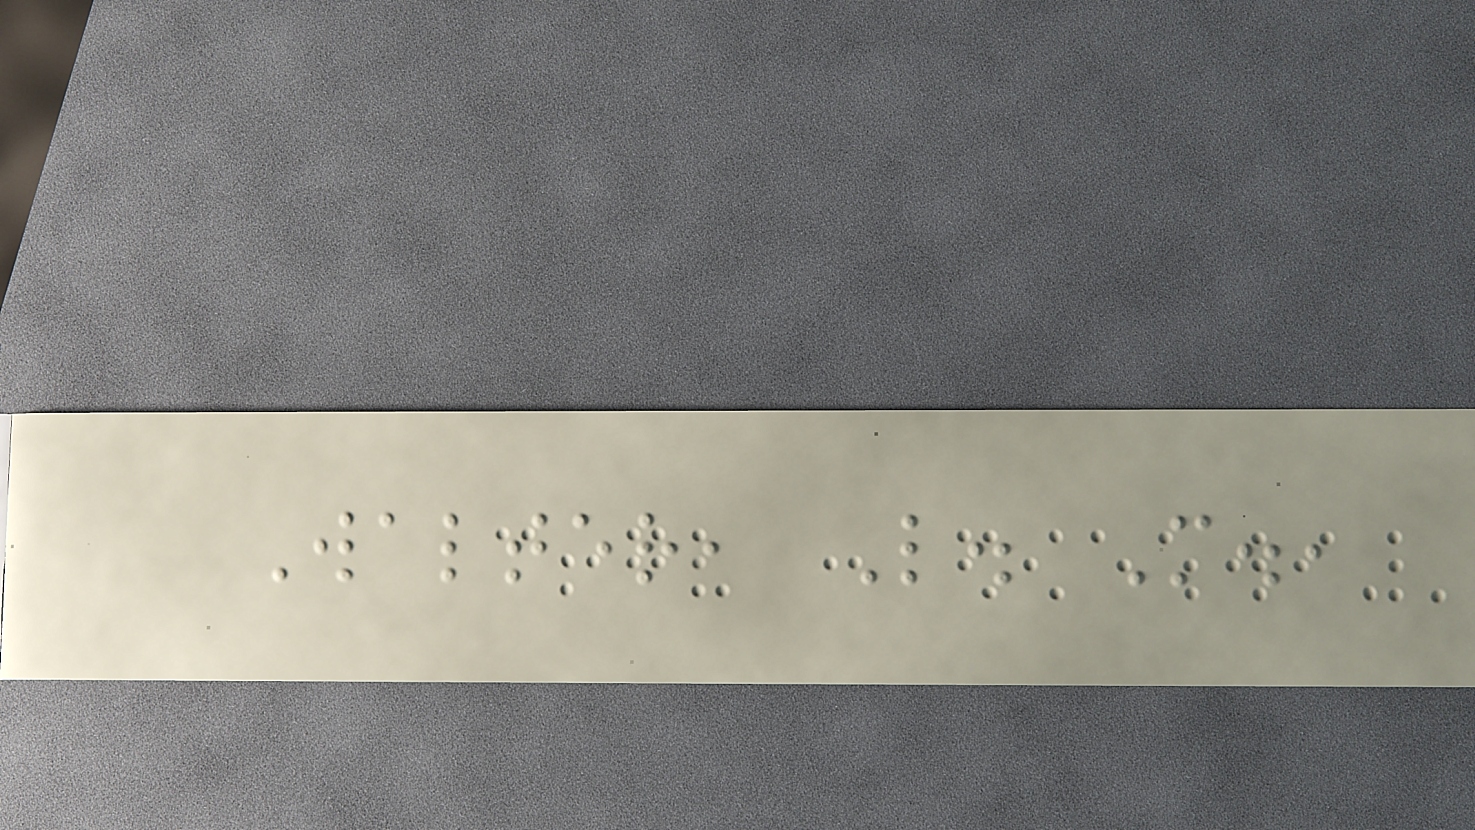Walter, L. M.,
